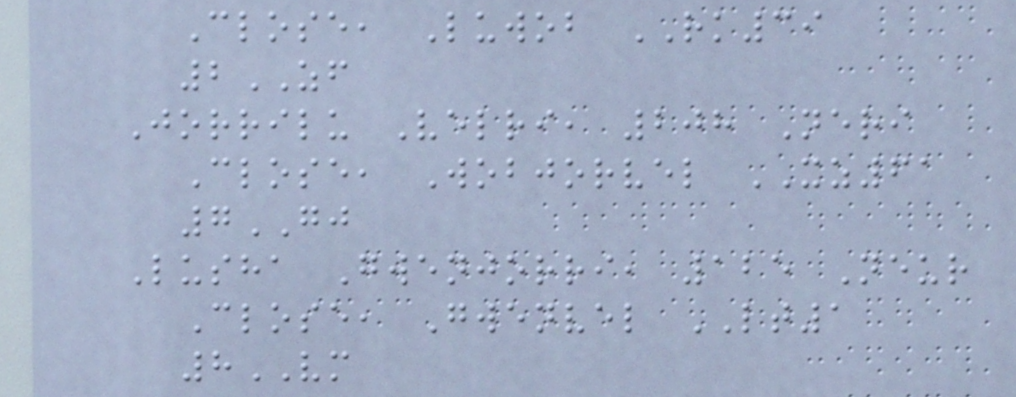Close, Luwob RK39
2ZF
Jorrilu Velri, 208 Neri
Close, Wobjorvel XZ61
7GJ
Lusha Gwenjorri, 125 Neur
Close, Gwenvel LT1
8VM
